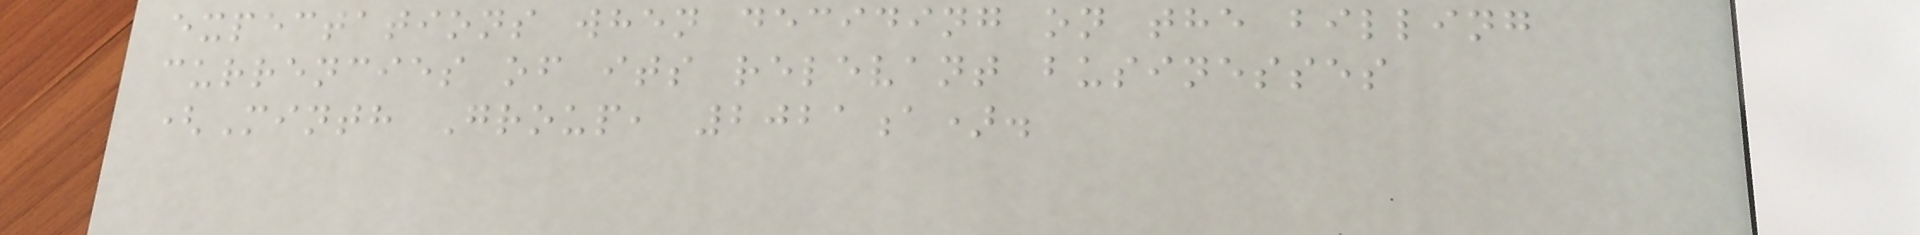expectations when deciding on the billing
currencies of its relevant businesses
(Minth Group, 2021a).
